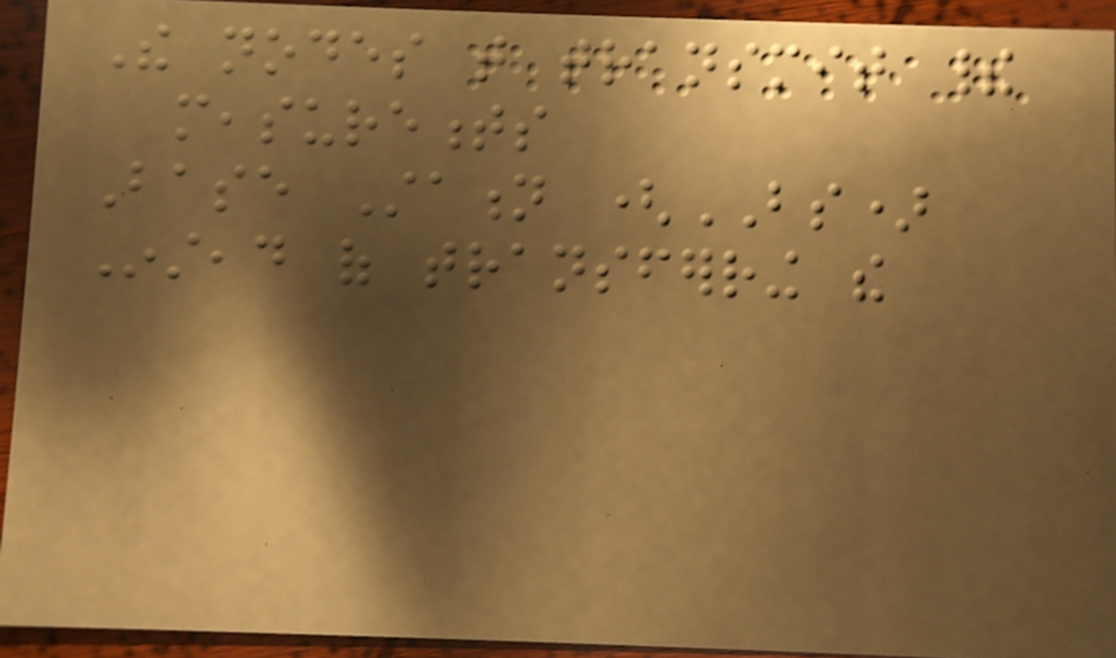The nodes that transmit their
measurements
Base Station (BS)
Instead of transferring the
